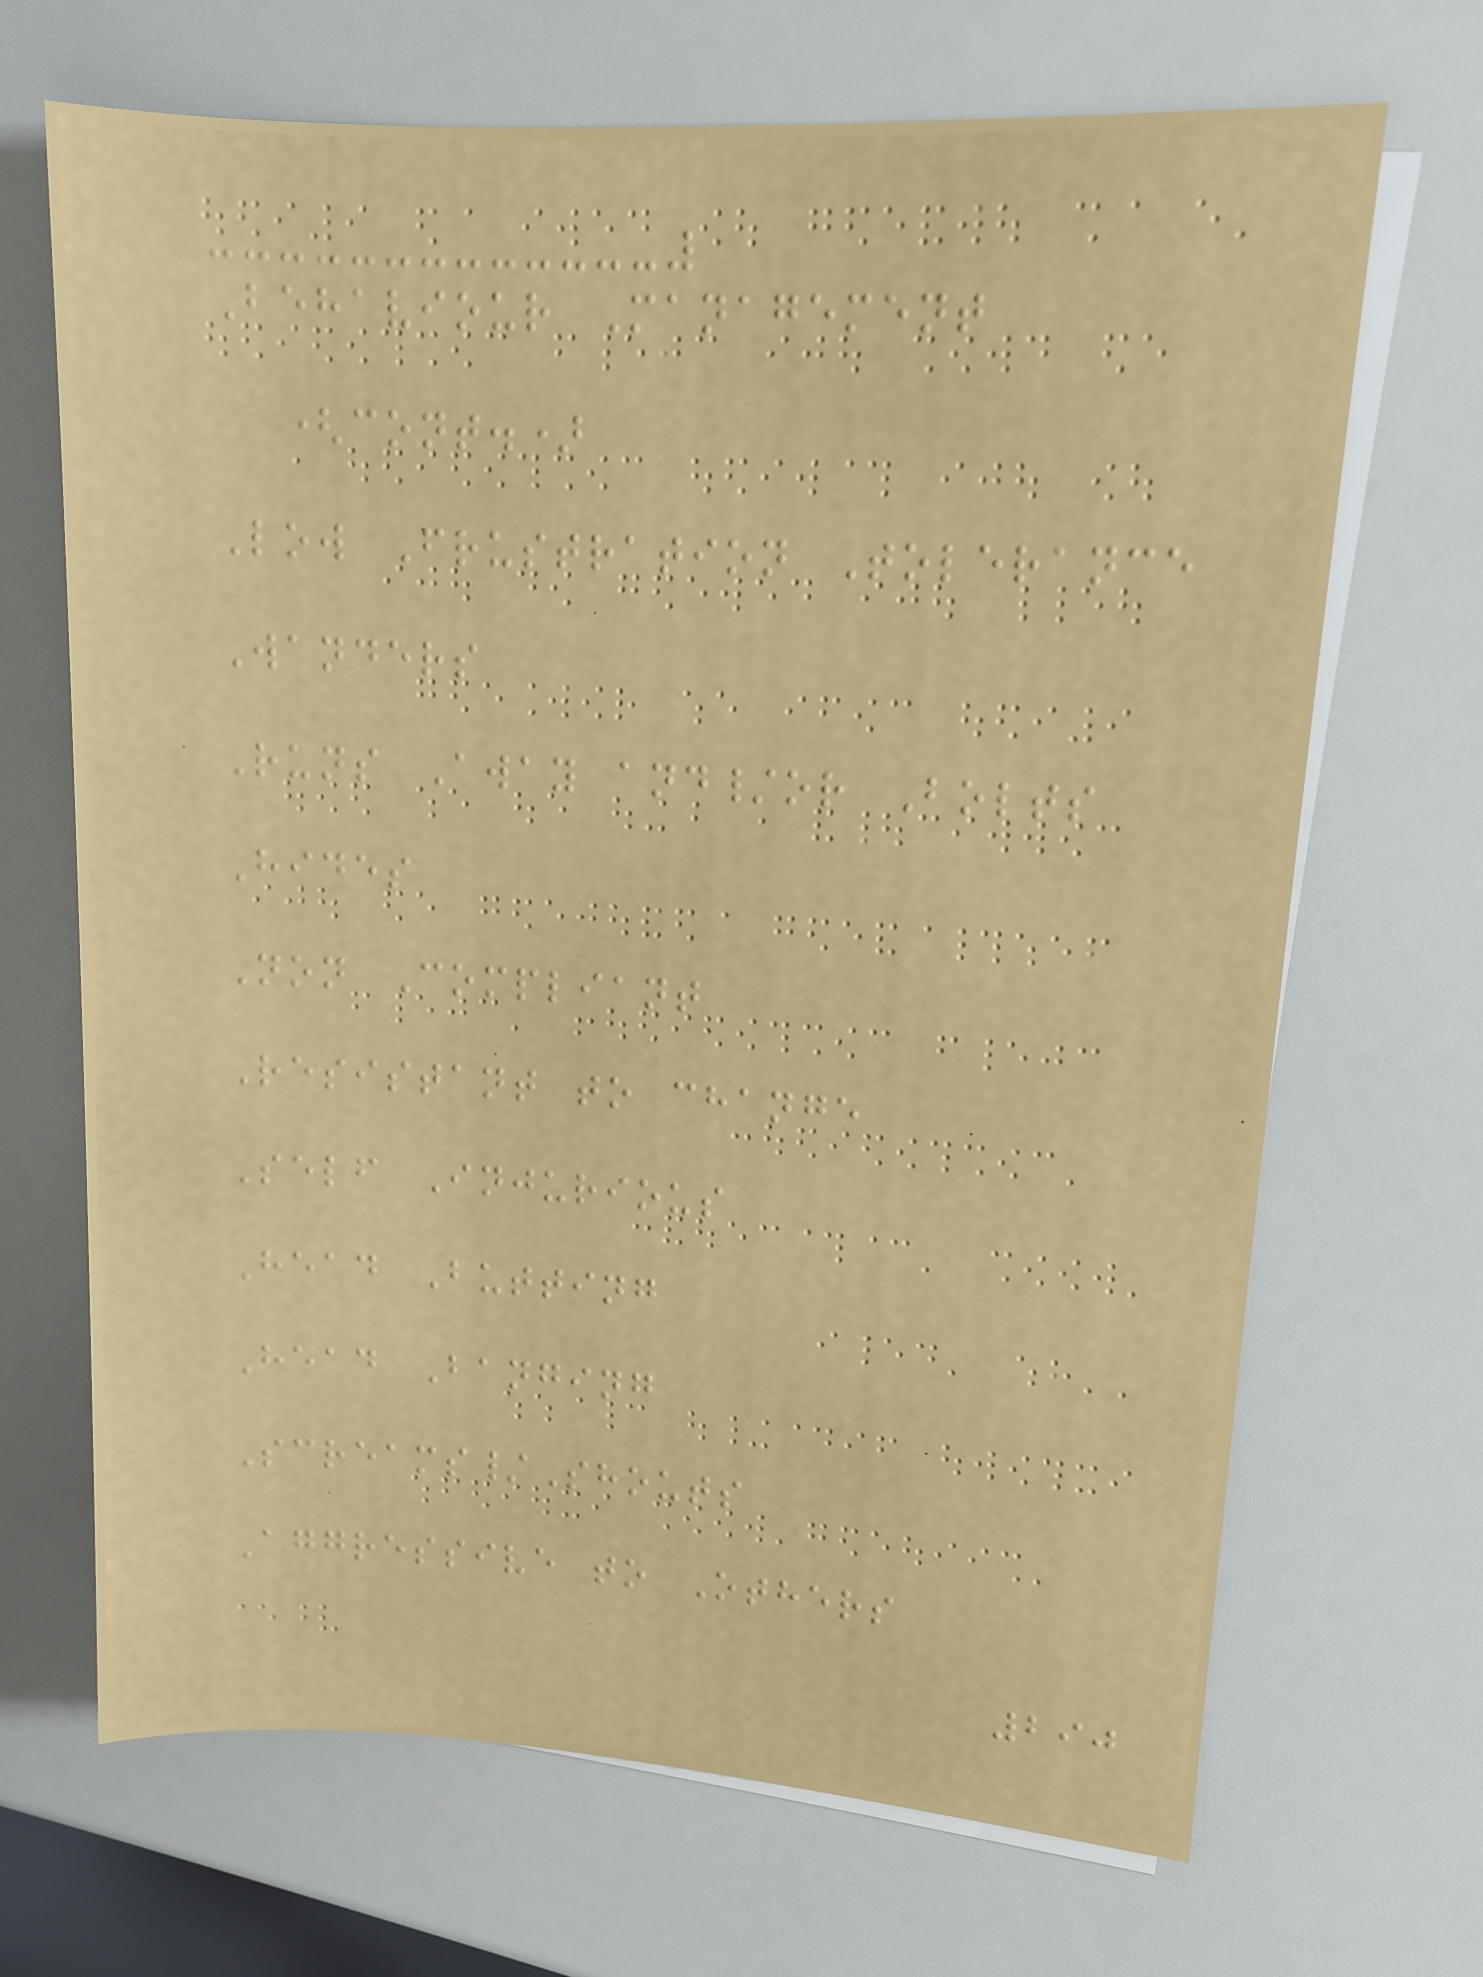Behaviour Management
(cont.)
Low Frustration Tolerance
Wanders
Runs Away and/or Bolts
Hides
Non Compliant
Resistant to change
Self Injurious
Head Butting
Head Banging
Screams/Shouts
Aggressive to Others
290
